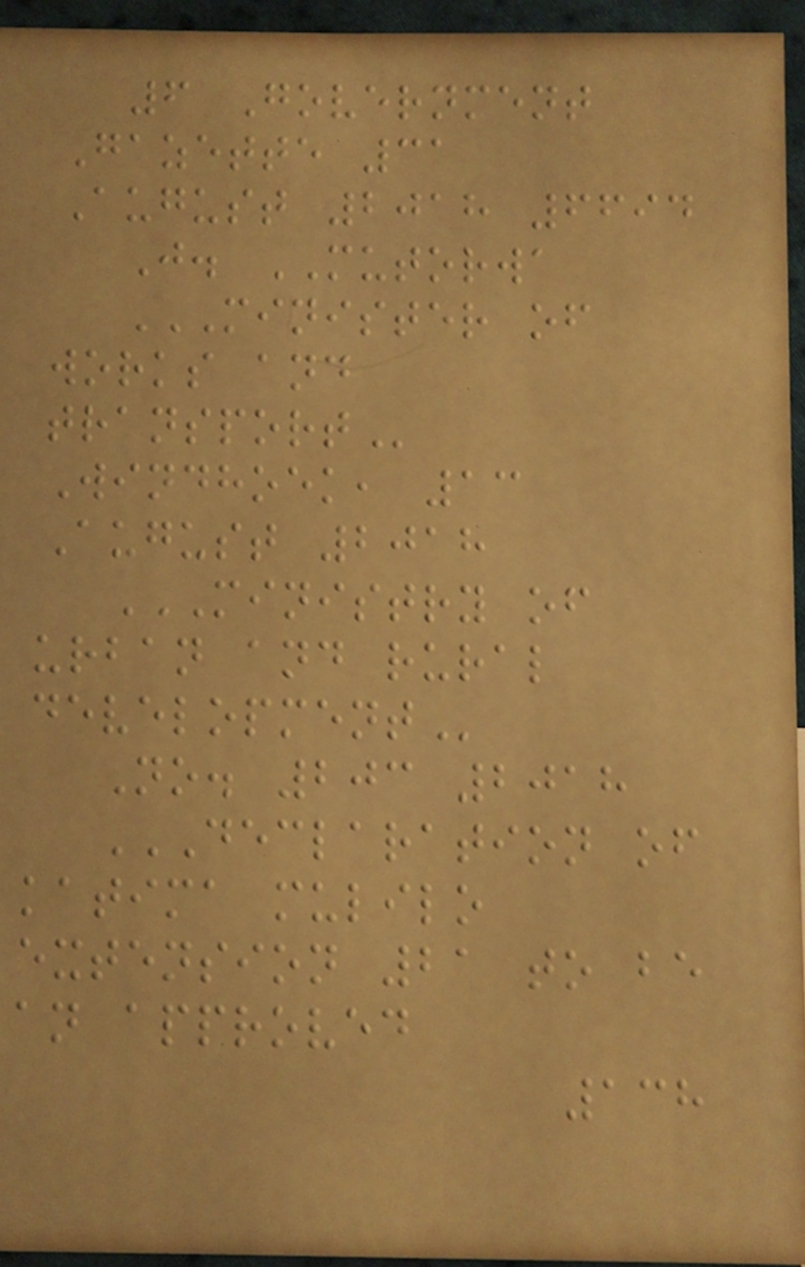6 Government
Gazette 31
August 2018 6694
J. MUTORWA
MINISTER OF
WORKS AND
TRANSPORT
Windhoek, 13
August 2018
MINISTRY OF
URBAN AND RURAL
DEVELOPMENT
No. 203 2018
DECLARATION OF
KATIMA MULILO
EXTENSION 21 TO BE
AN APPROVED
138
